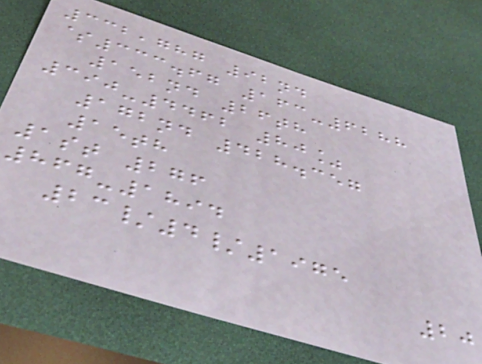332,787 92nd
$333.67 163-6288
152nd 26th
390-4462 80%
172nd 428.357
15th
1st 276
867-1894
23/4/1975
20
